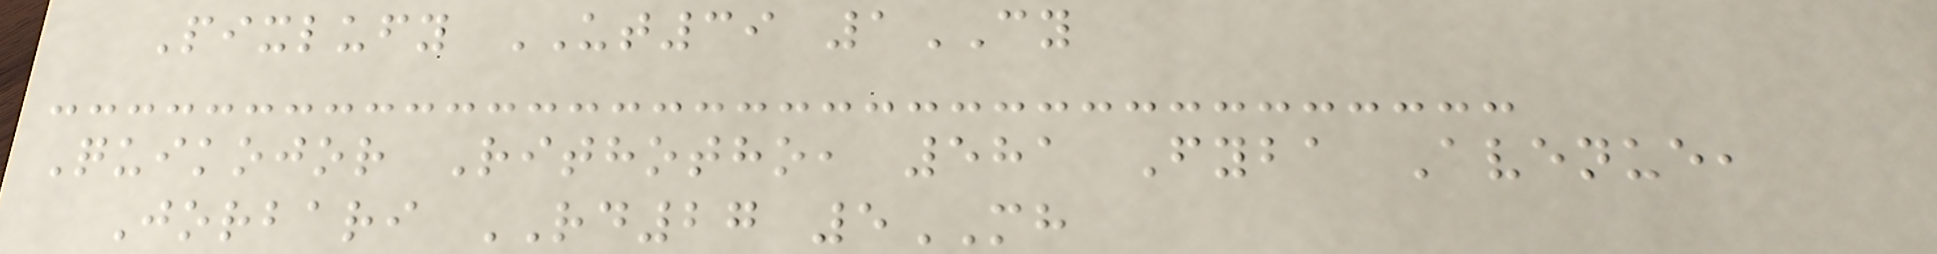Pixlufy UT39 1CY
Quikojor Rithotho, 581 Fyba Avenue,
Jorbari RD27 5MH
